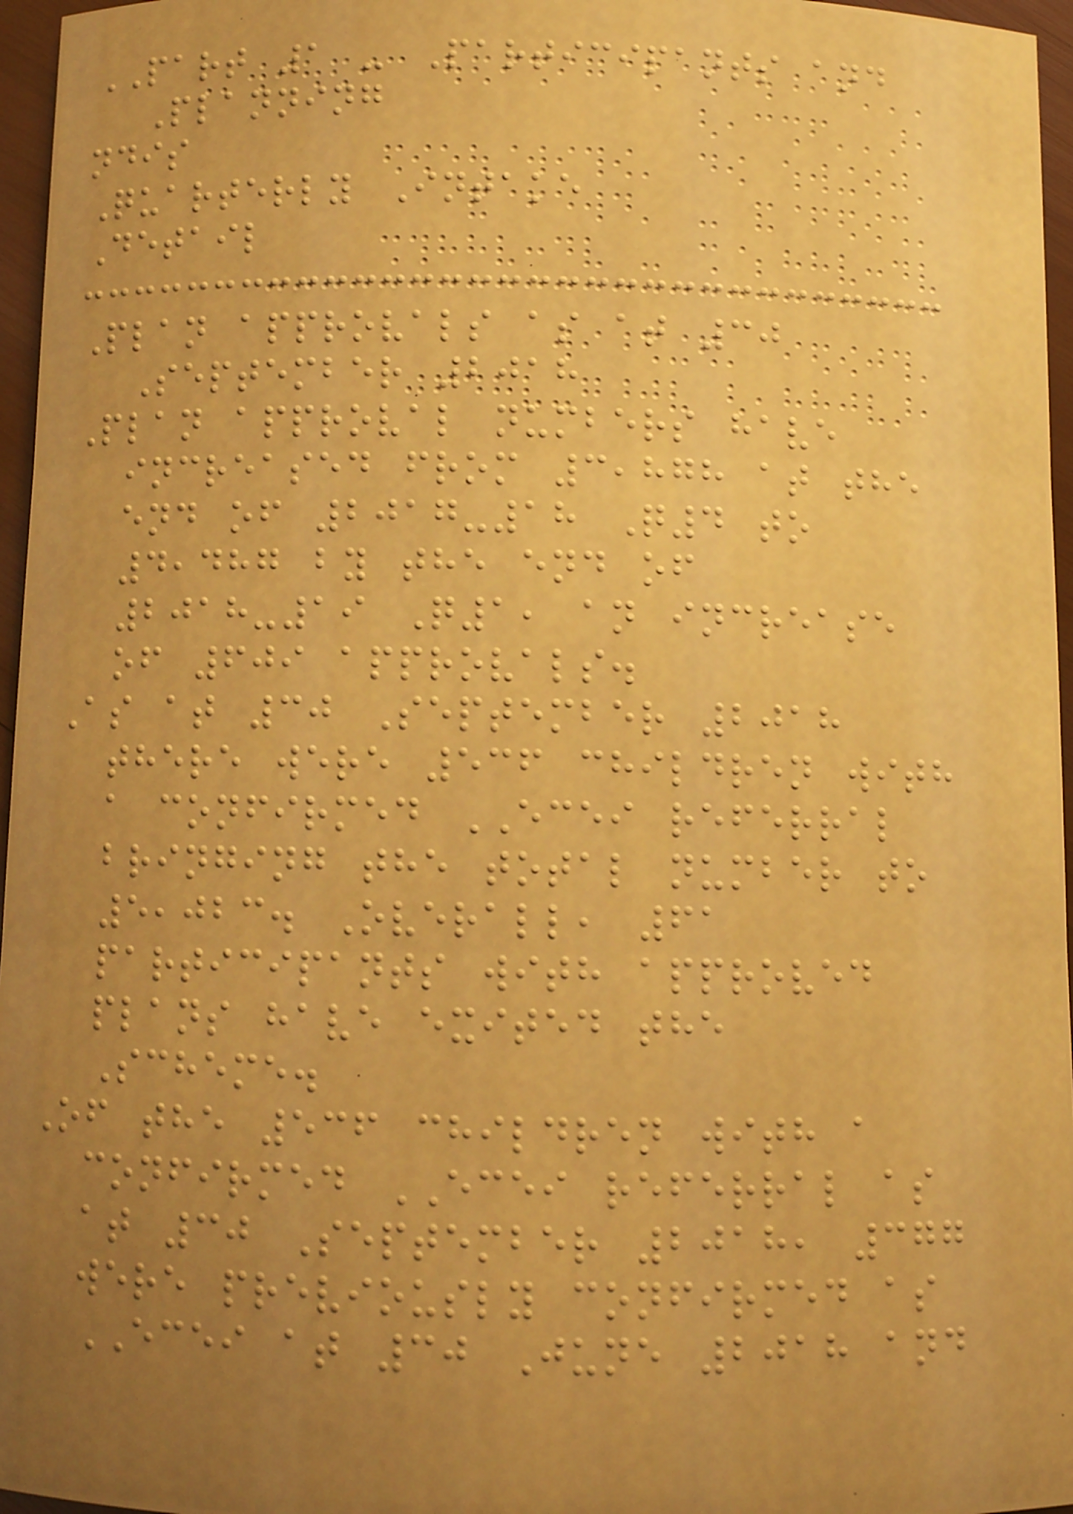PART 1 - Participants and
Planning
ndis
Quarterly Intake
Detail
Plan approvals as at 30
September 2018
Plan approval numbers have
increased from 3,878 at the
end of 2017-18 Q4 to
4,487 by the end of
2018-19 Q1, an increase
of 609 approvals.
As at 30 September 2018
there were 536 children with
a confirmed ECEI referral
bringing the total number to
5,023. Overall, 61
participants with approved
plans have exited the
Scheme.
Of the 536 children with a
confirmed ECEI referral as
at 30 September 2018, 377
were previously confirmed as
ECEI at 30 June 2018 and
